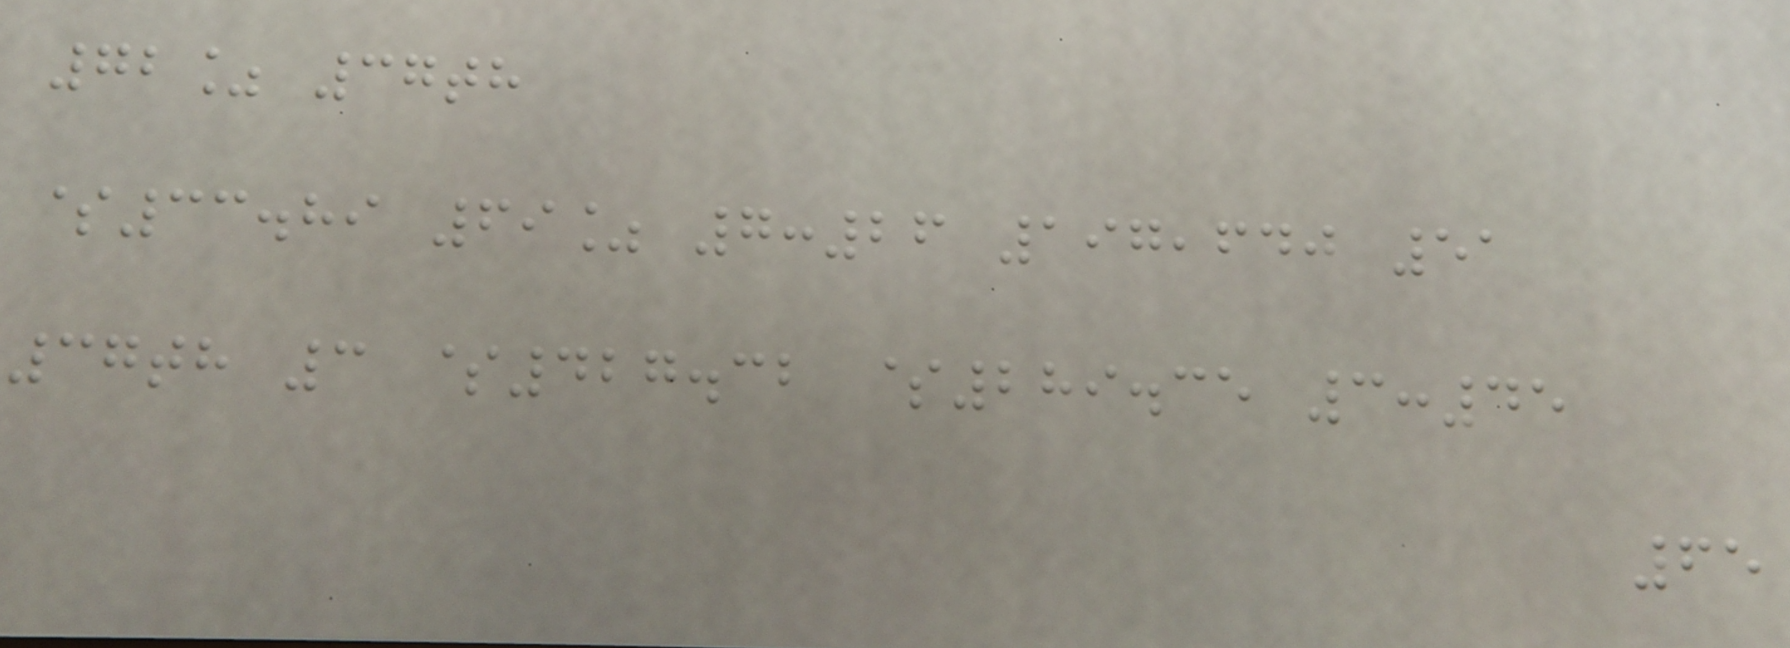72% 37th
$33.89 69% 7:26 197,640 51
37th 3 $427.32 $289.35 3:45
65
